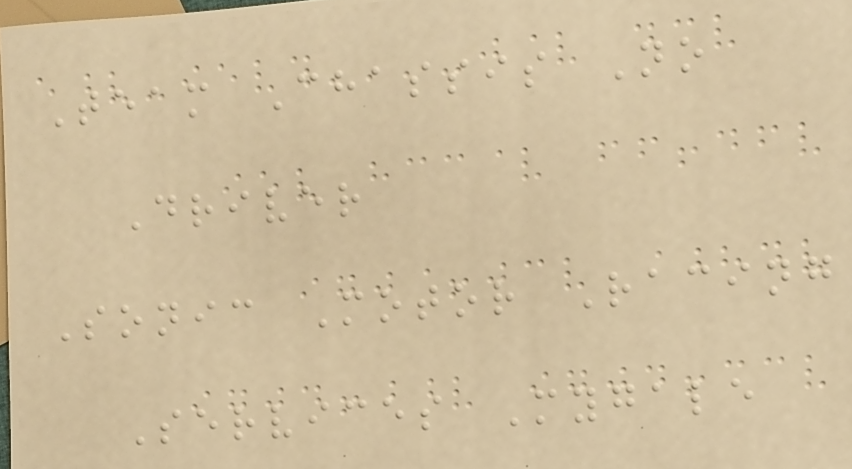Team Chassis No
Driver
Sonic Motor Racing
Services Mygale
